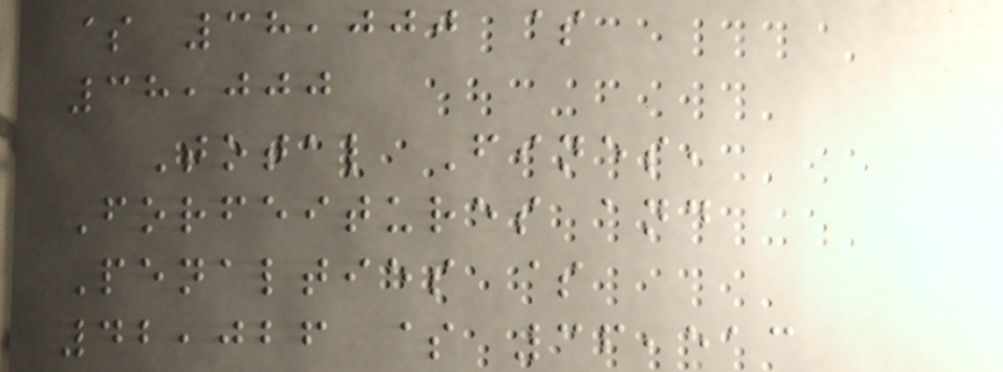$ 38,000 $
38,000
Total Fines,
Forfeitures and
Penalties $
42,026 $ 36,513
